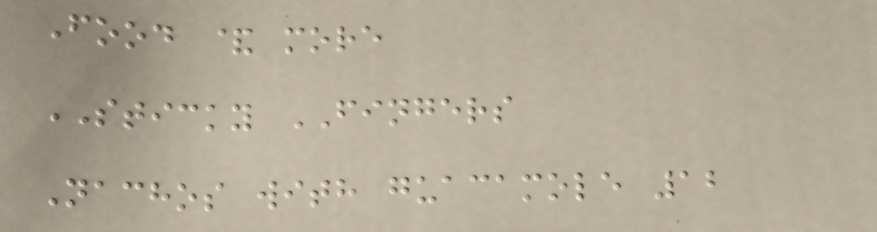Food & more
STICKY FINGERS
Nachos with guacamole 12
